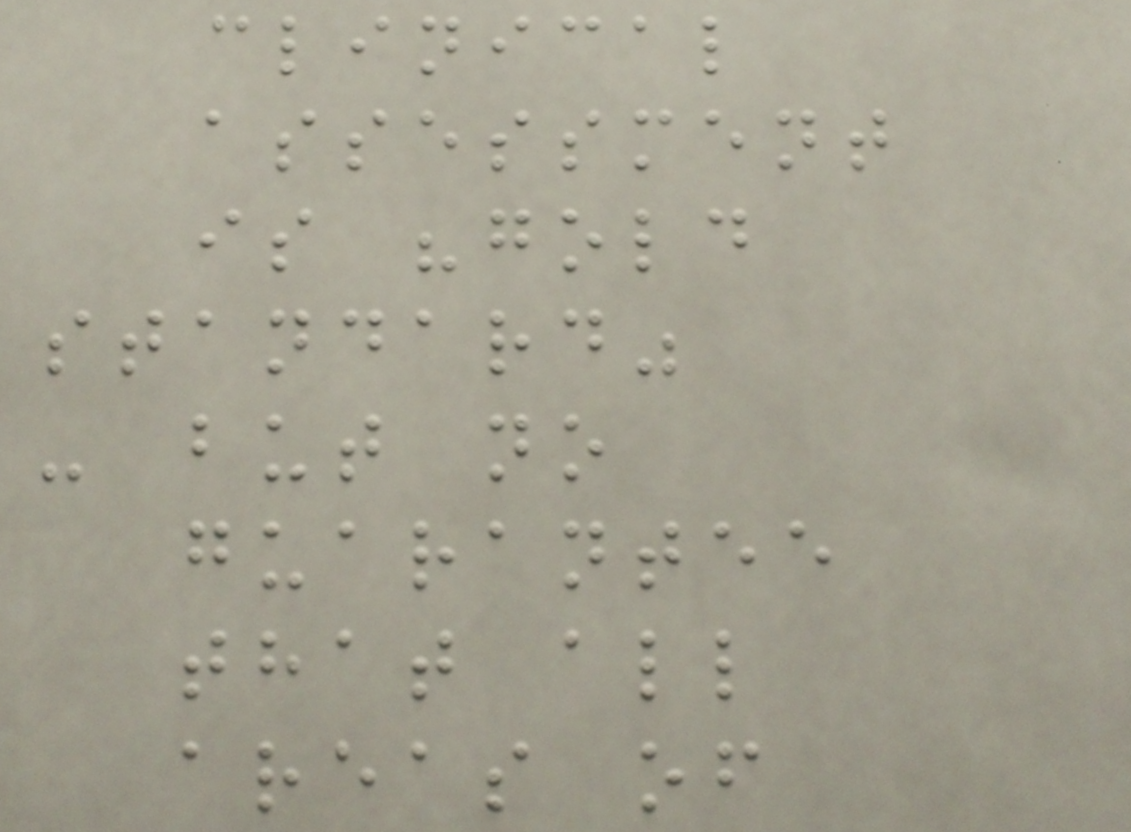clinical
assessment
is "gold
standard"
- but no
guarantee
that all
areas of
